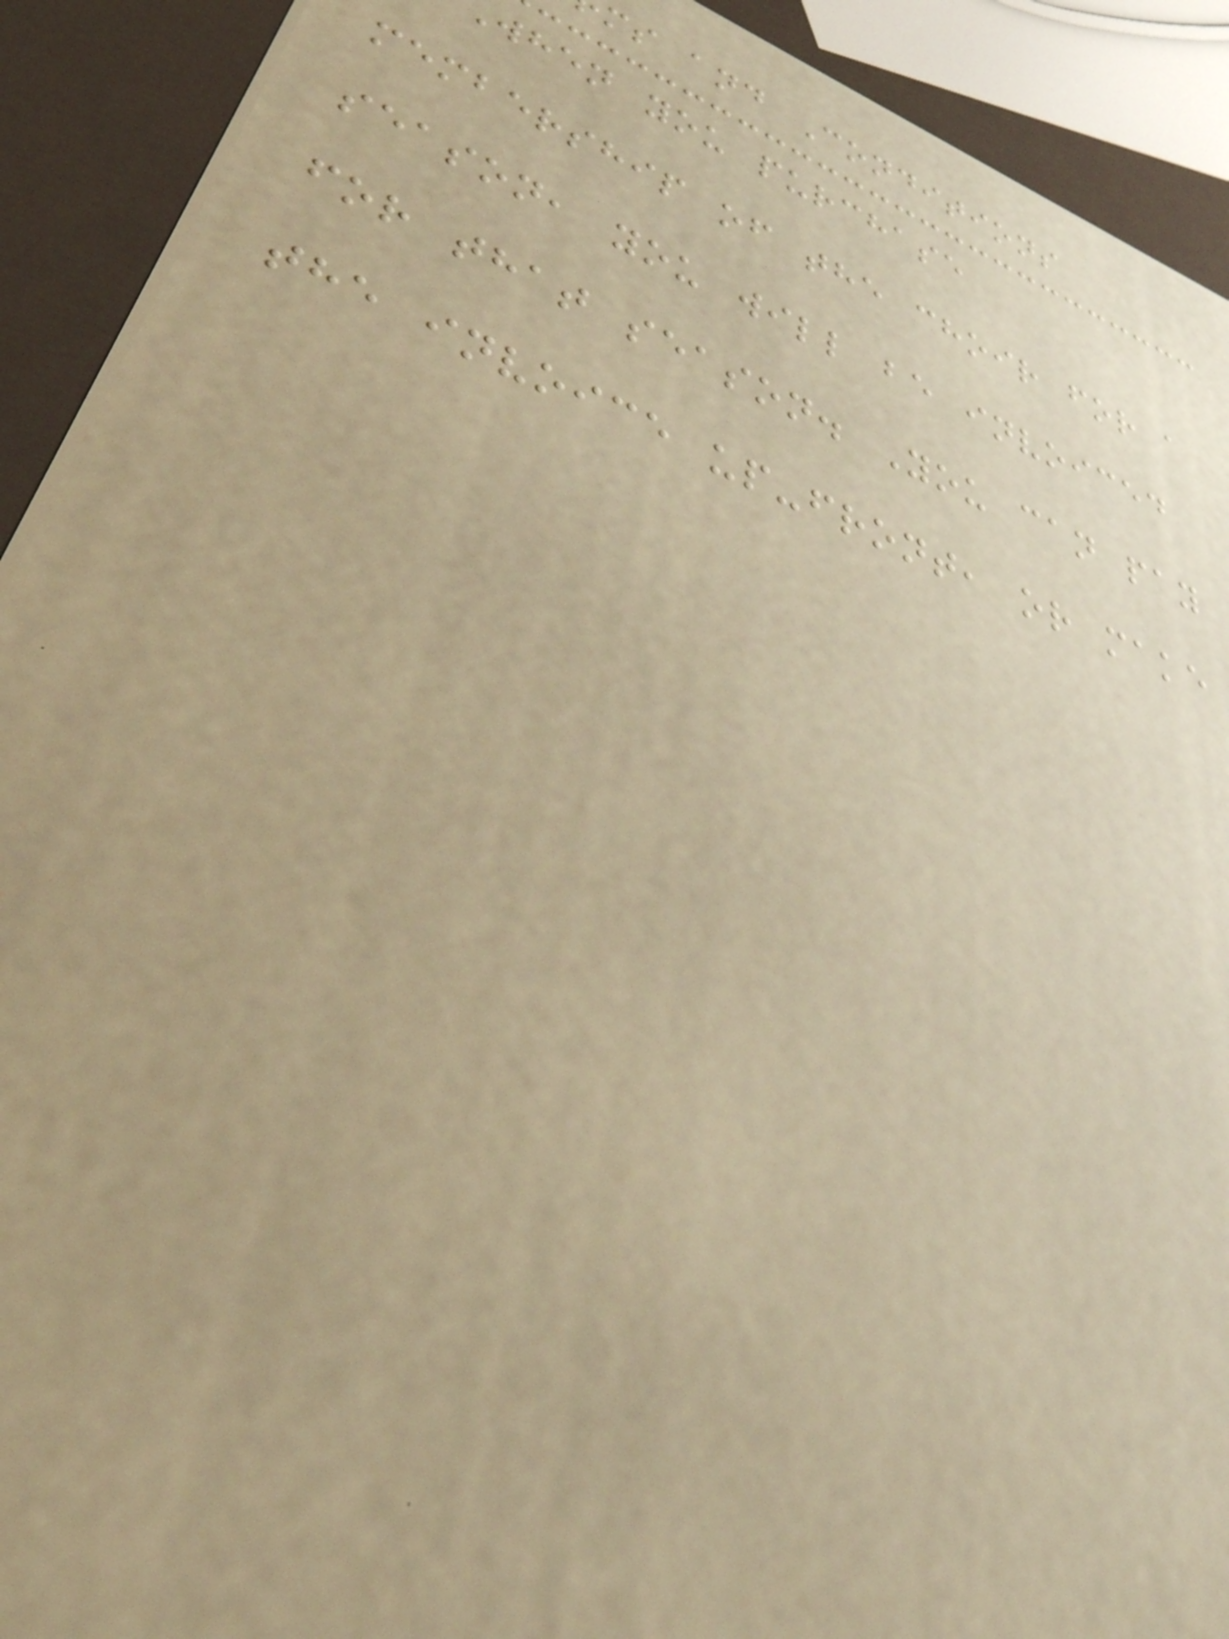ms and Conditions
when you purchase
membership of the choir for a
season, you will be invoiced
for that season. You can pay
the invoice up-front, or make
